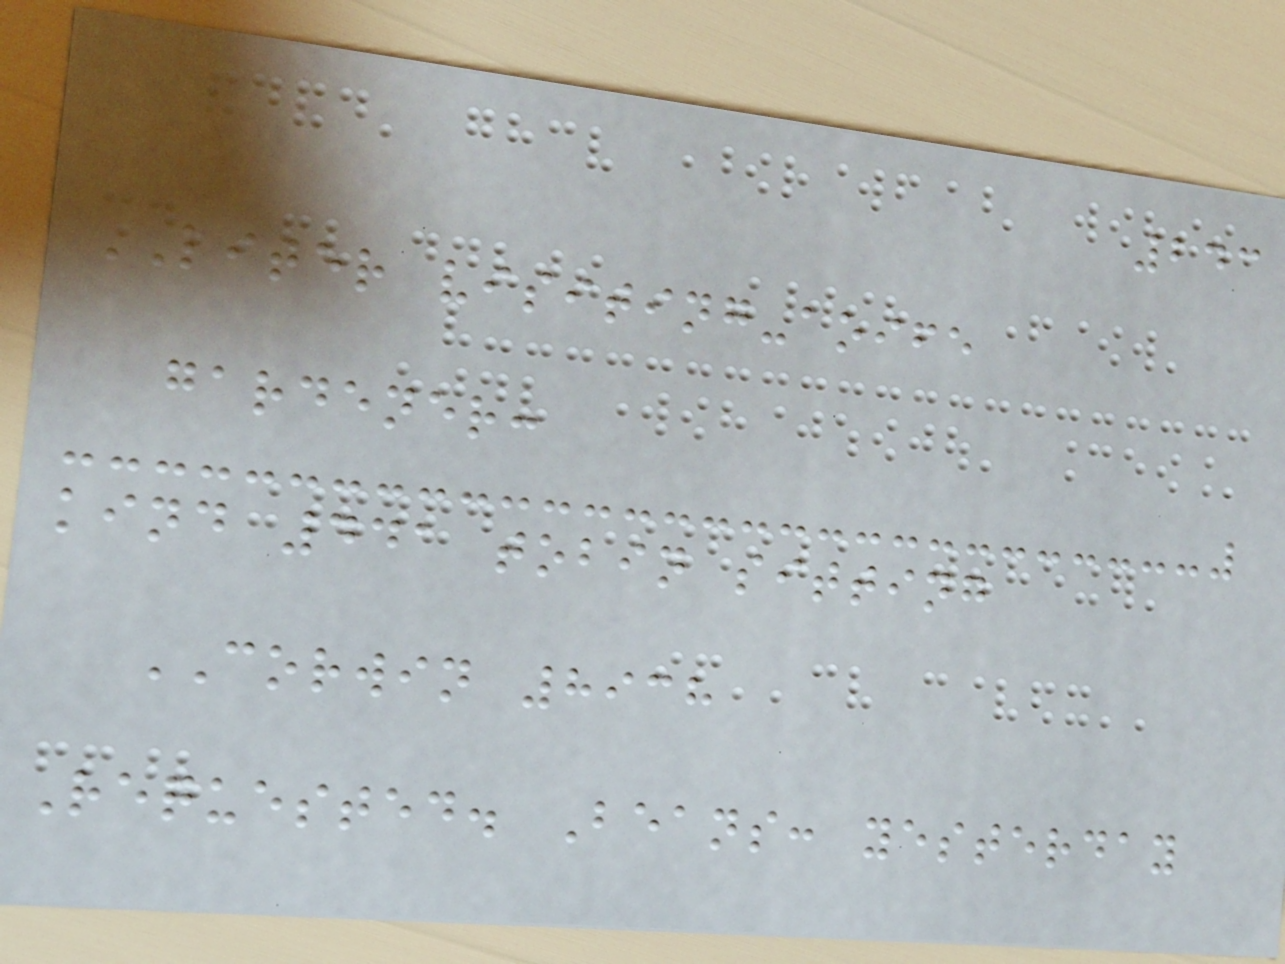243
LITER visiting-aoife
gardener:
kind 441 tobin sitting
CORWIN 8938
Requested. Beans: yesterday
